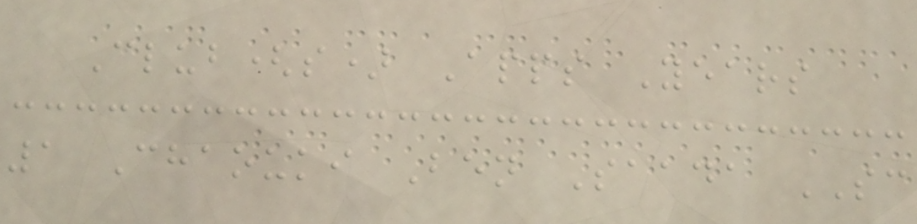Club(s) Apps Years
1 Chaouki Ben Saada SC
